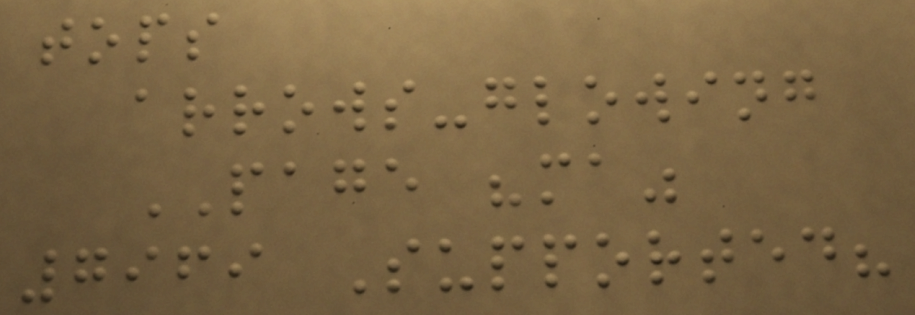tops
arrows-glowing
PAGE "ma"
7969 Supported?
